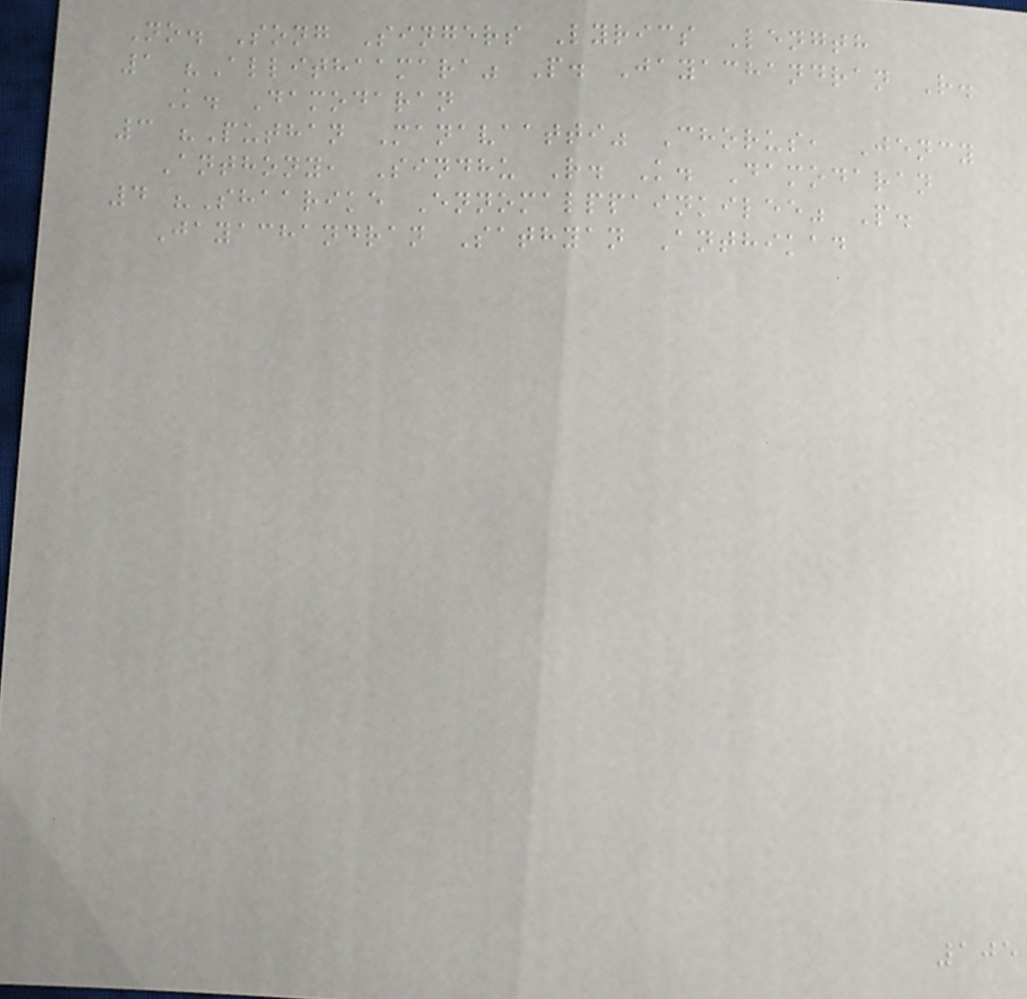No. Song Singers Lyrics Length
1 "Allithaamara" P. Jayachandran R.
K. Damodaran
3 "Puthan Manavaatti" Chorus, Jency
Anthony, Sindhu R. K. Damodaran
4 "Shaarike Ennomalppainkilee" P.
Jayachandran Sathyan Anthikad
105
